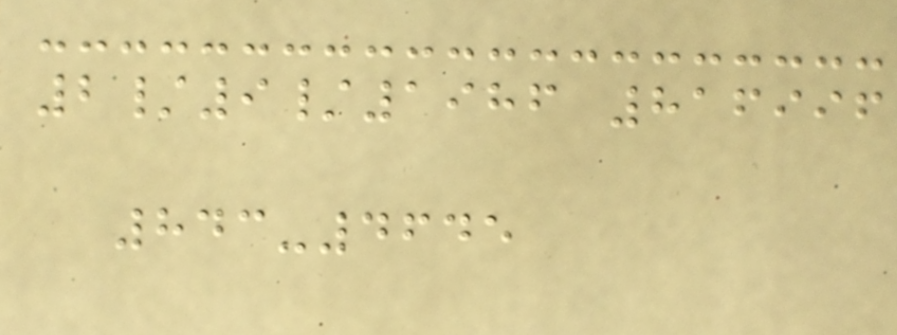2/9/1986 816996
843-4645
